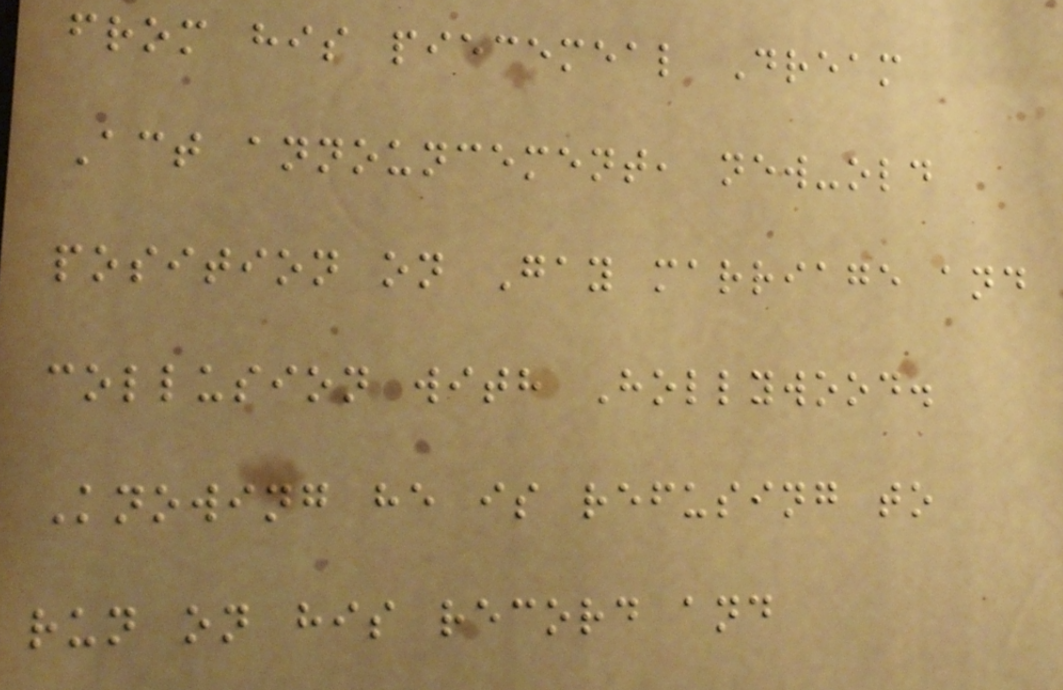from his piecemeal Dream
Act announcement, new-old
position on Gay marriage and
collusion with Hollywood.
Knowing he is refusing to
run on his record and
